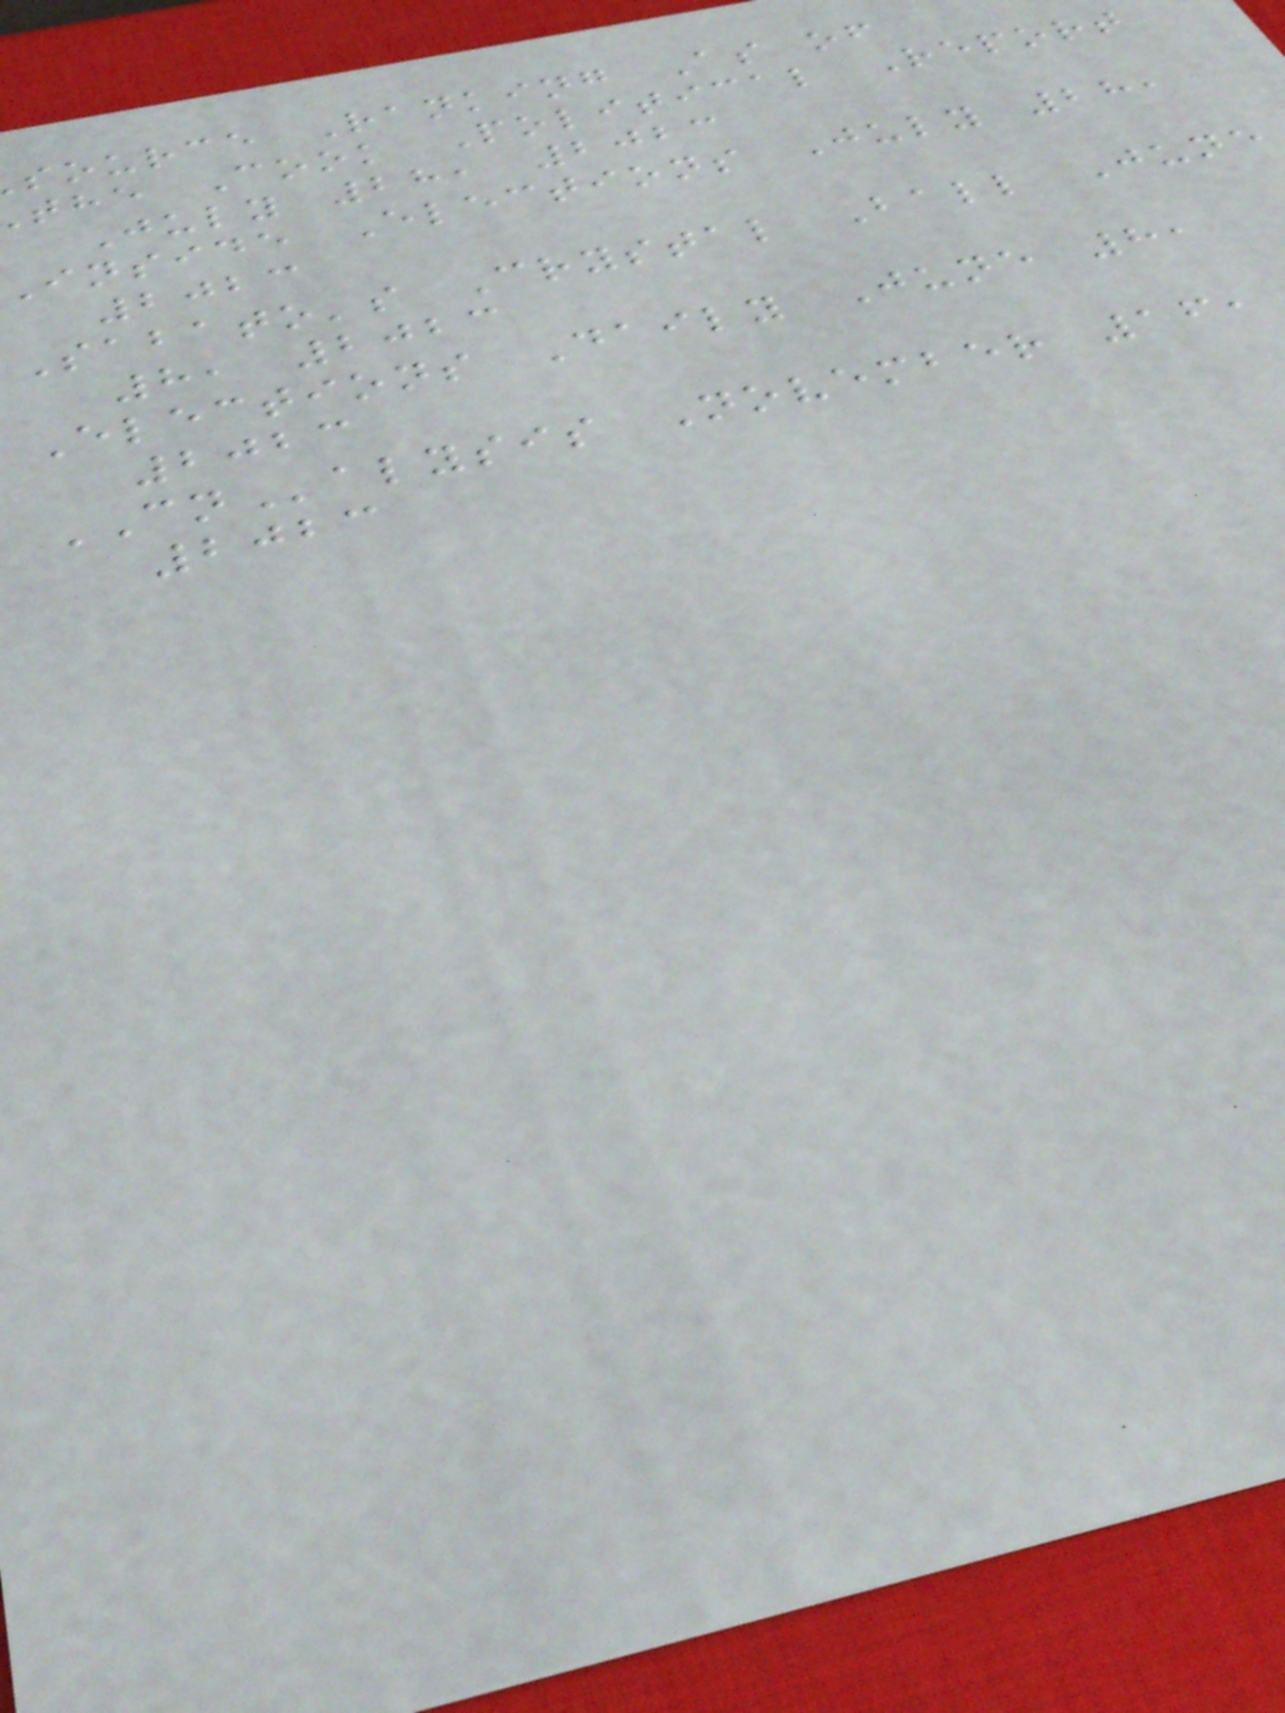source Ranking As of
the Cook Political Report
July 28, 2023
inside Elections July 28,
2023
Sabato's Crystal Ball June
8, 2023
Elections Daily June 8,
2023
CNalysis November 16,
2023
